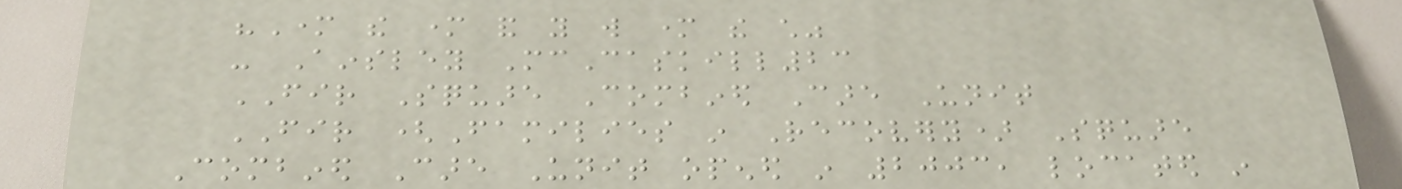"Mother the mother and you will mother the child"
- Ainsley McCaskill23
FIR Square Combined Care Unit
FIR (Families in Recovery) Square
Combined Care Unit opened in 2003, located in
